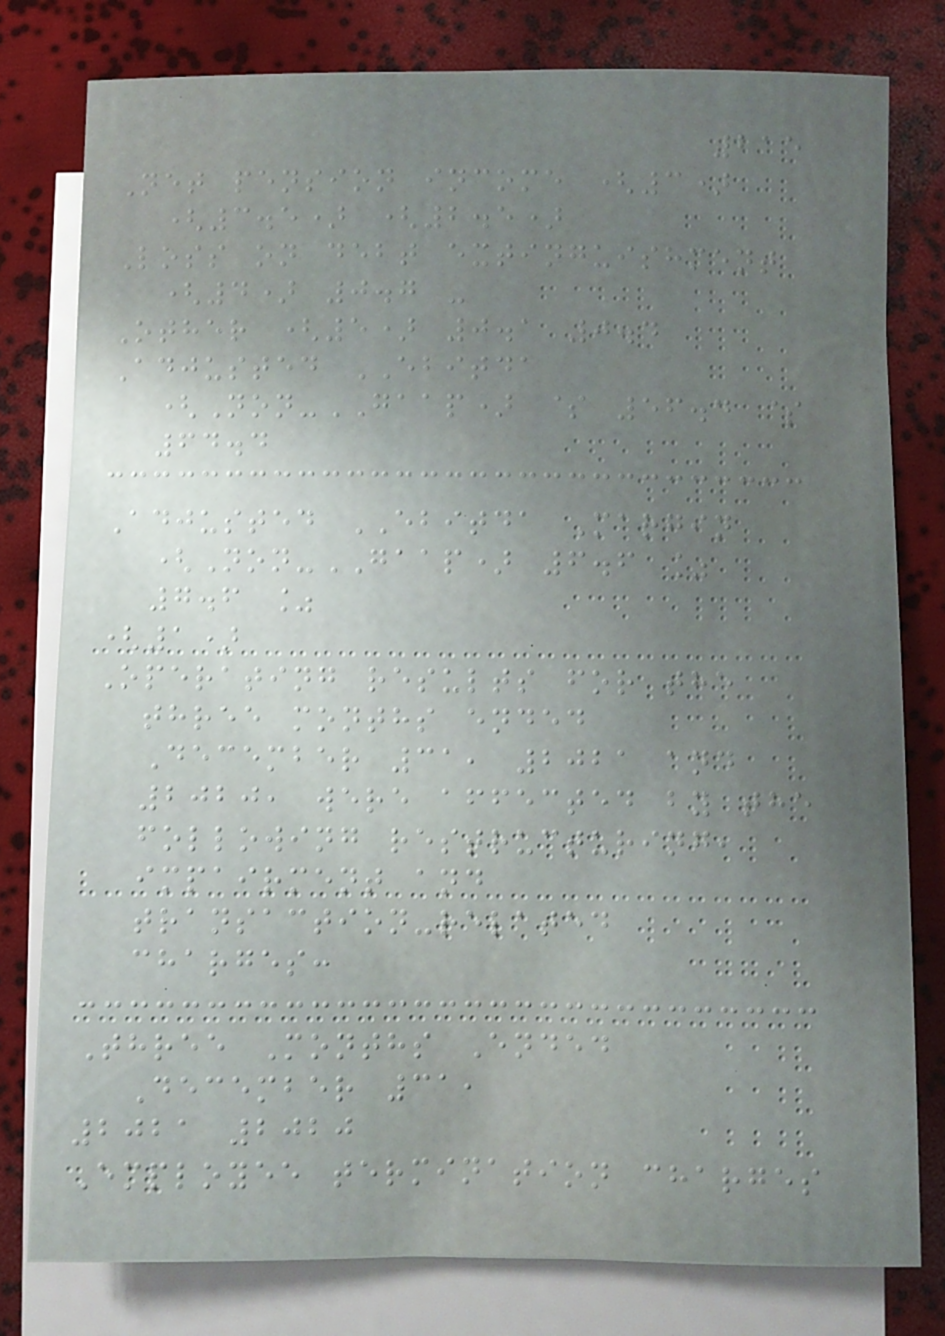215
Net pension income (3)
(3.5) (2.5)
Loss on debt extinguishment
(4) 0.7 -
Other (5) 0.1 0.4
Adjusted EBITDA
(Non-GAAP) $ 56.4 $
64.4
Adjusted EBITDA Margin
(Non-GAAP) 6.6 %
7.6 %
(1)
Operating results for the
three months ended
December 31, 2021 and
2020, were affected by the
following restructuring,
impairment and
transaction-related
charges:
Three Months Ended
December 31,
2021 2020
Employee termination charges
